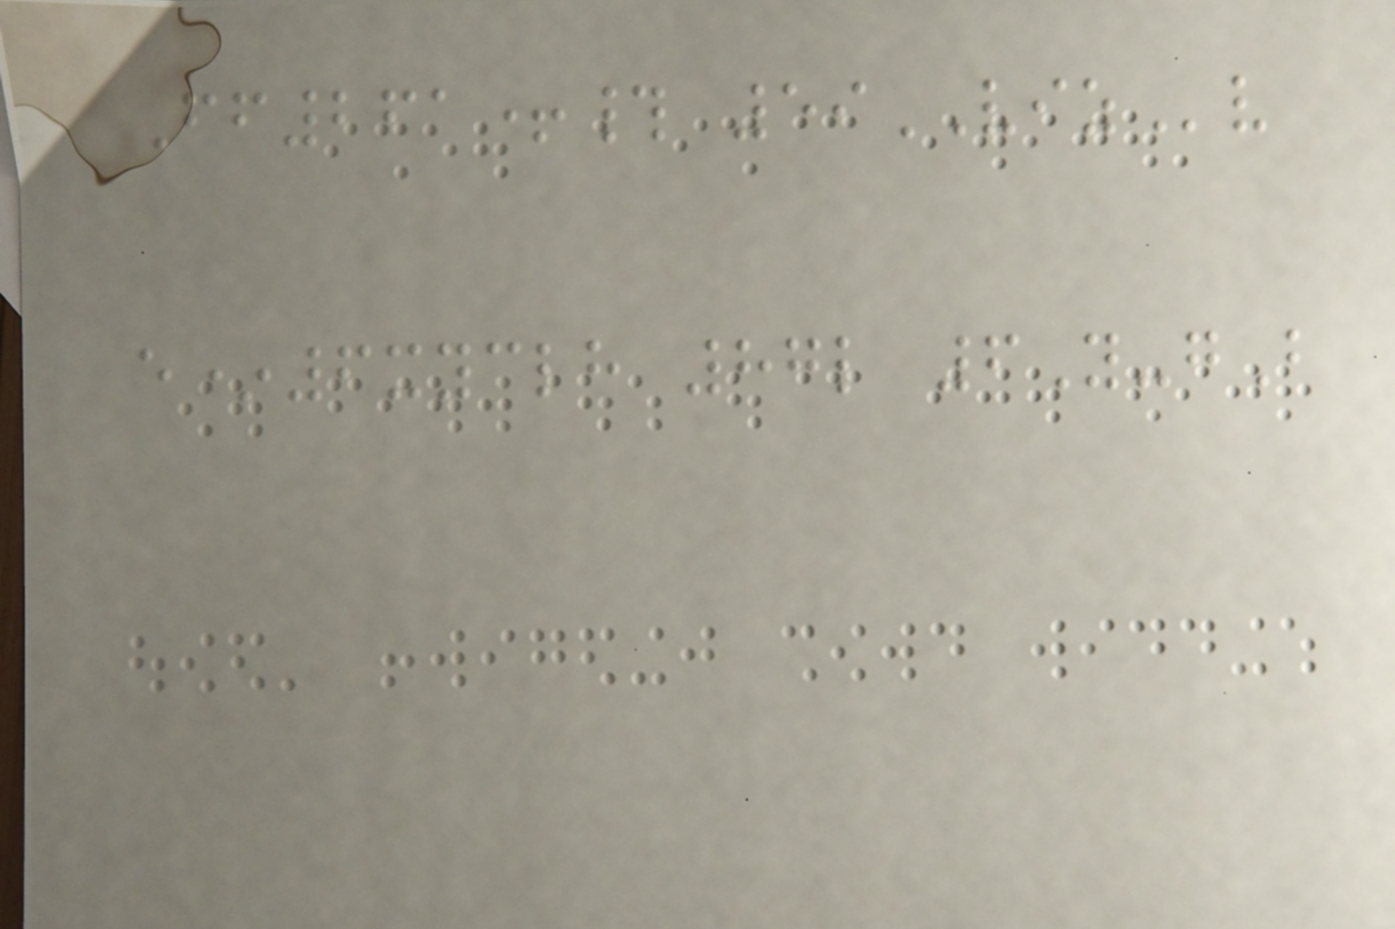Ff261+# 59VIZv
e*6xyclh 87l 6Y-gB
